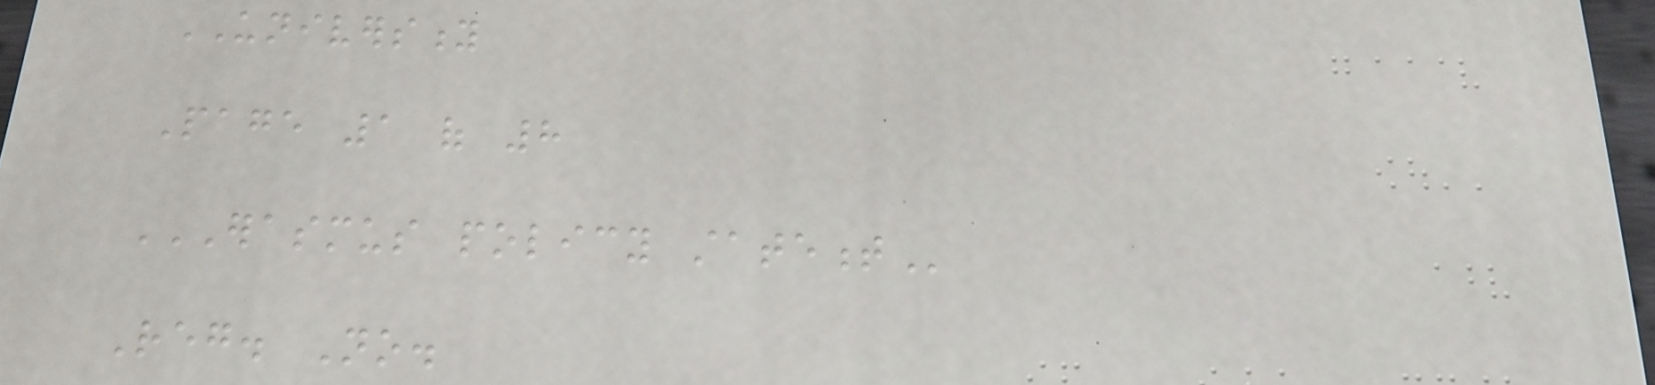UNIVERSITY
Page 1 of 8
ERASMUS POLICY STATEMENT
Reg. No.
